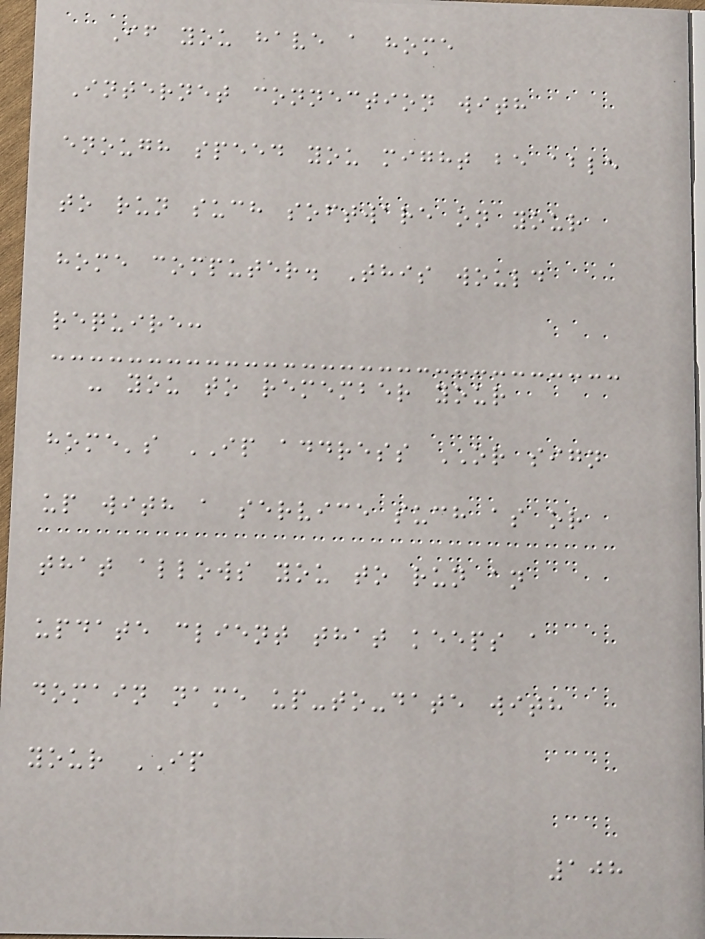If you have a home
Internet connection with
enough speed you might be able
to run such software on your
home computer. This would
require:
- you to remember your
home's IP address OR sign
up with a service such as or
that allows you to run an
update client that keeps a
domain name up-to-date with
your IP
108
